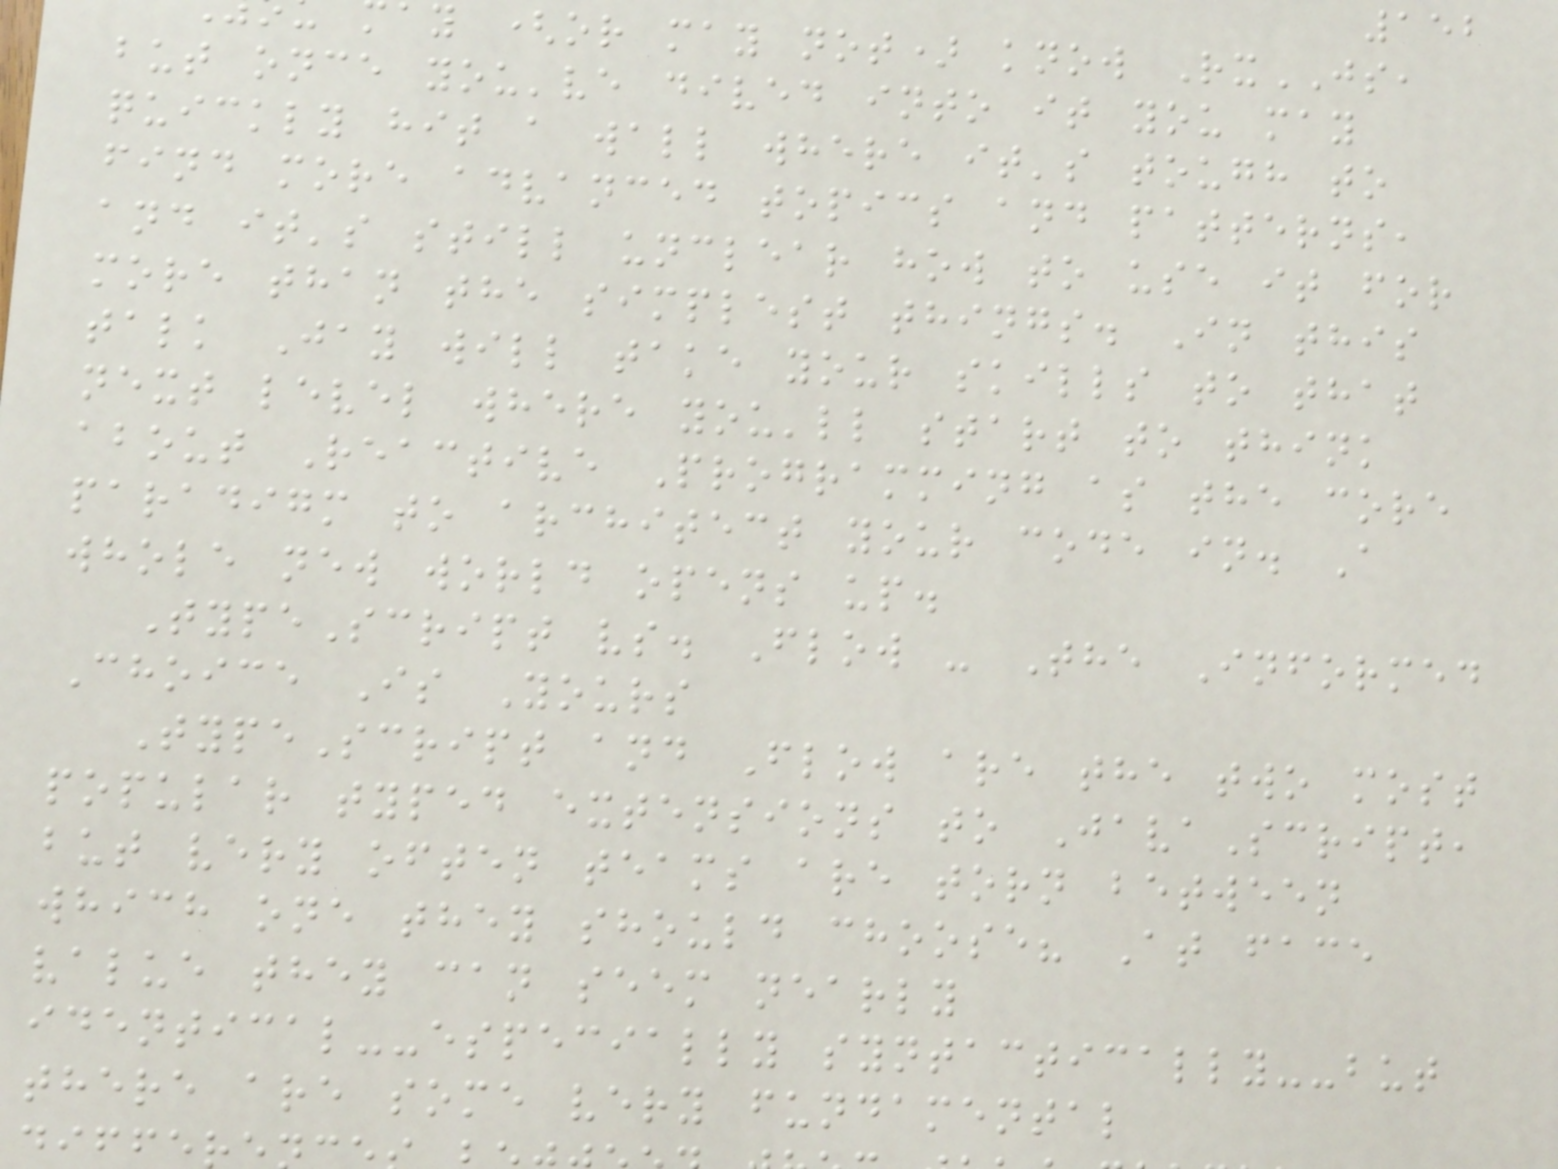152
ay (or may not) know RxJS,
but once you've dived into it you may
quickly hit a wall where it's tough to
find more advanced topics and patterns,
and it's still unclear how to use it for
more than the simplest things. In this
talk Jay will take your skills to that
next level where you'll start to think
about Reactive Programming as the core
paradigm to architect your code in. A
whole new world opens up.
TypeScript vs. Flow - The Informed
Choice Is Yours
TypeScript and Flow are the two most
popular typed extensions to JavaScript,
but very often teams are torn between
which one they should choose? At face
value they can seem nearly
identical--especially syntactically--but
there are some very fundamental
